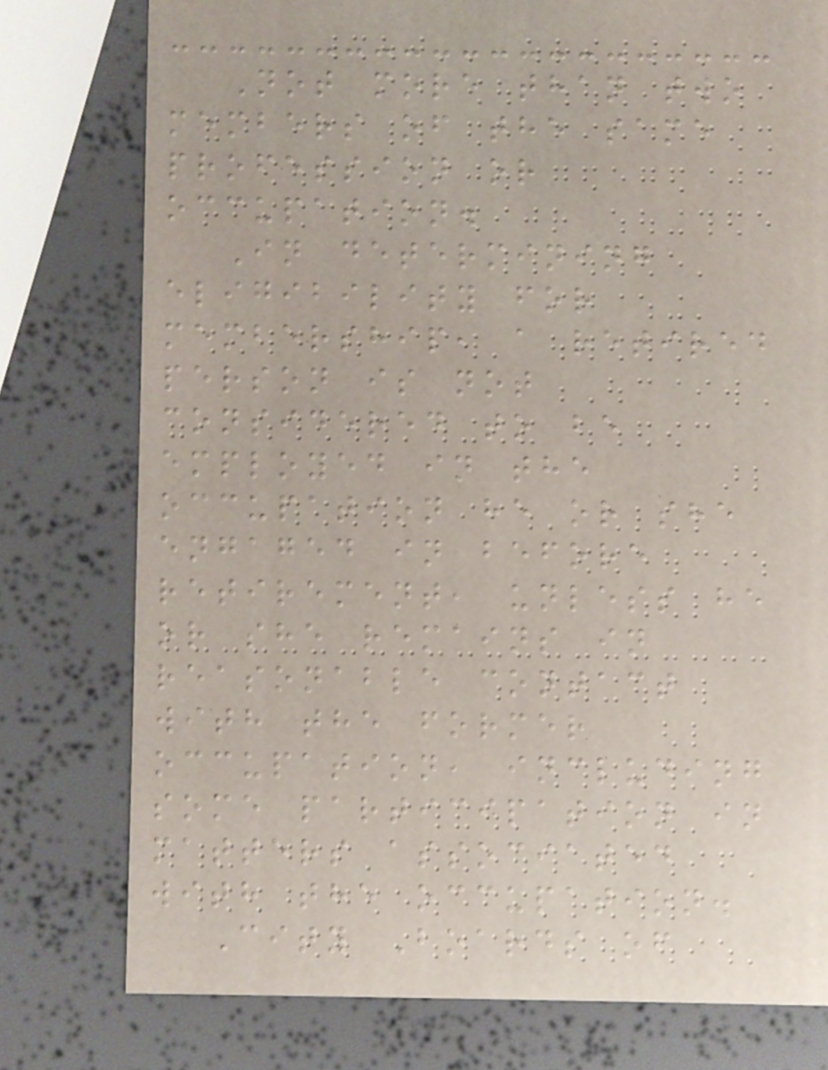Not more than two
members of the same
profession or
occupation.
In determining
eligibility for
membership, a retired
person is not
considered to be
employed in the
occupation he or she
engaged in before
retirement, unless he
or she remains in
reasonable contact
with the former
occupation, including
some participation in
matters associated
with the occupation.
City Boards of
